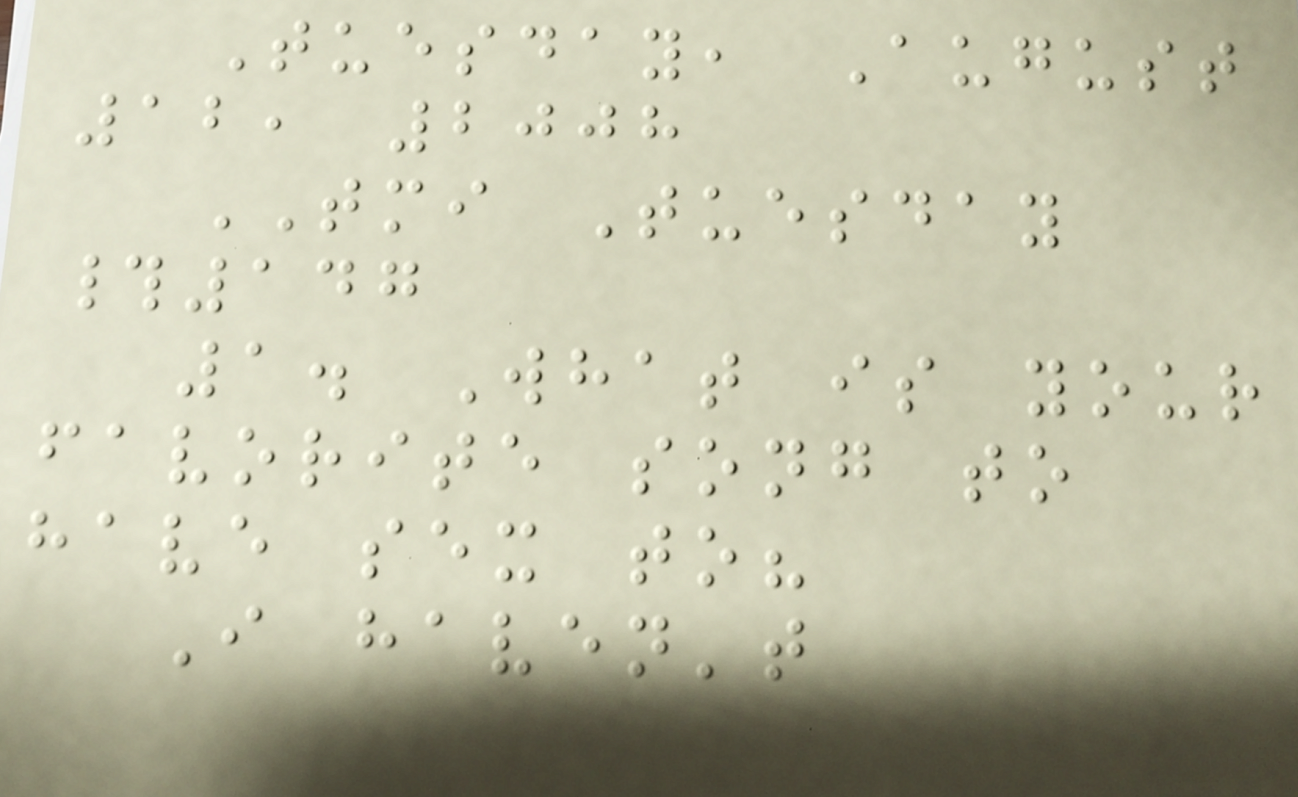Tuesday, August
12, 2008
TMI Tuesday
#147
1. What is your
favorite song to
have sex to?
I haven't
